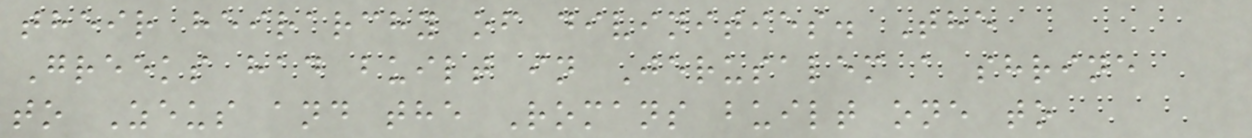their heirarchy of divinities. The
Greeks had built in Jerusalem a shrine
to Zeus and the Romans built one to
